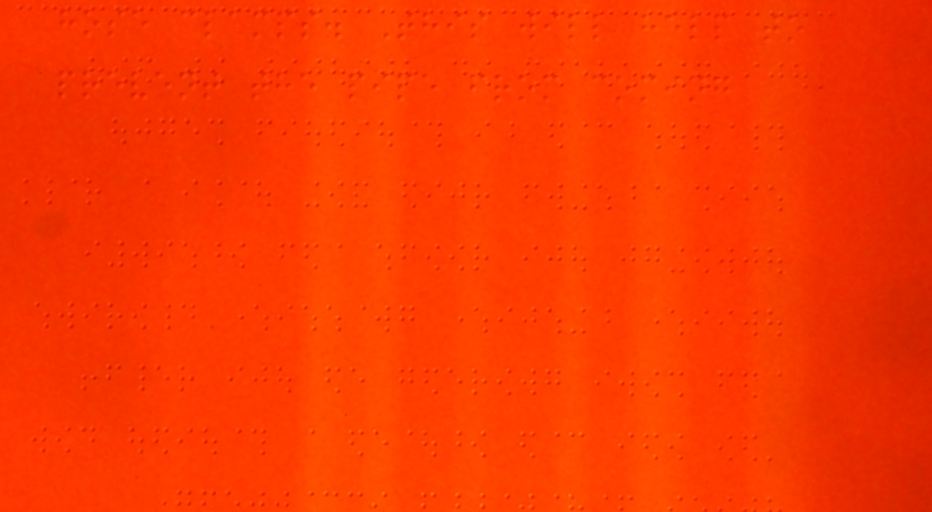hose clamps. This will help to
prevent the pipe from coming
